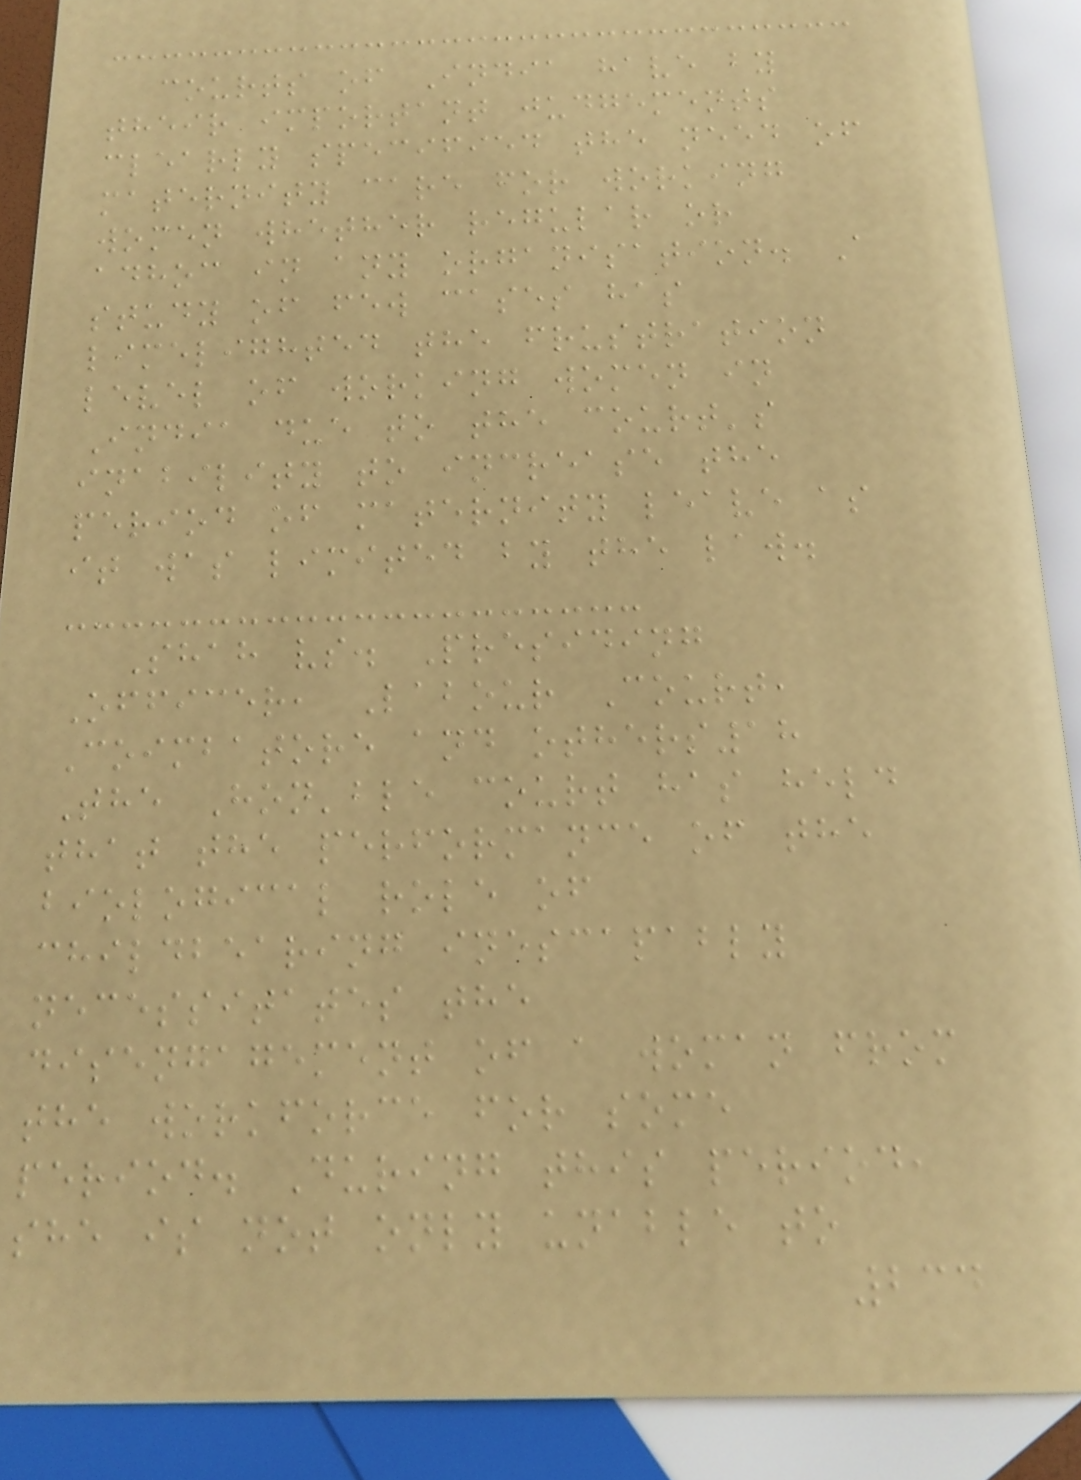courts of India have by
their important judgements
clearly specified the need of
maternity care for working
women whether regular or
adhoc in any organisation. A
study of few cases has
limelighted the frustration
level of working women in
India due to the court's
inability to increase the
period of maternity leave as
it was limited by the law.
Shah vs. Presiding
Officer, Labour Court,
Coimbatore and others18
The Hon'ble court has held
that the performance of the
biological role of
childbearing inescapably
necessitates the
disengagement of a woman from
the workforce for some
period. During this period,
she is not only unable to
234
